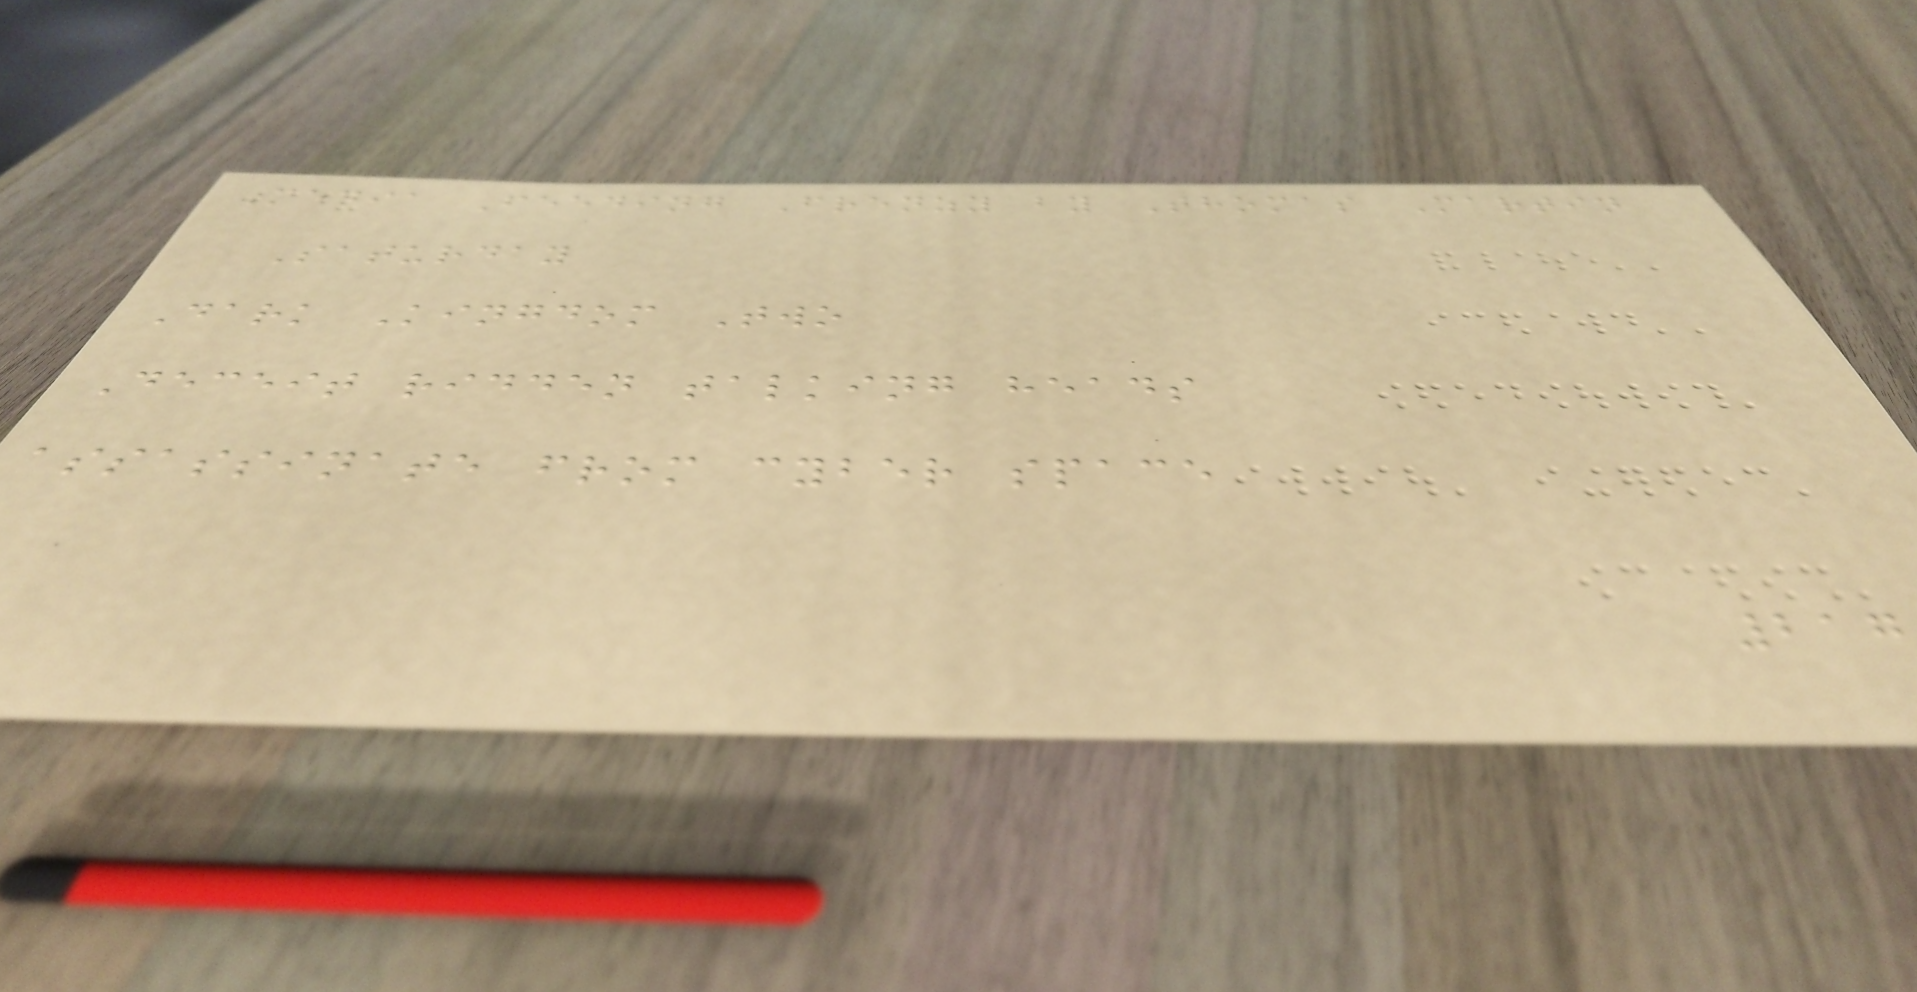Media Feeding Frenzy by Thomas Martin
Saturday
Dark Kingdom Two
Deceit ridden talking heads
assassinate from cyber space
217
